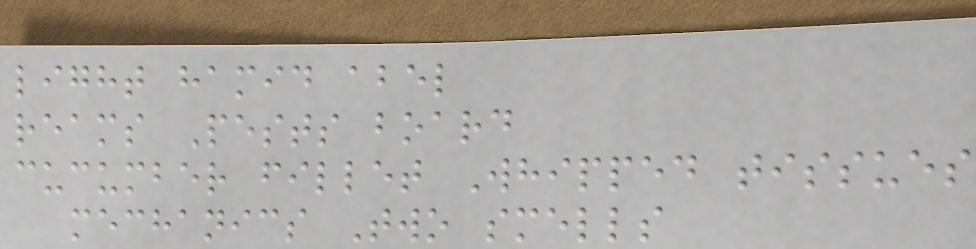light hamid abel
reams Pests board
cucumber fillet Whipped tissues
mechanics Two smells
